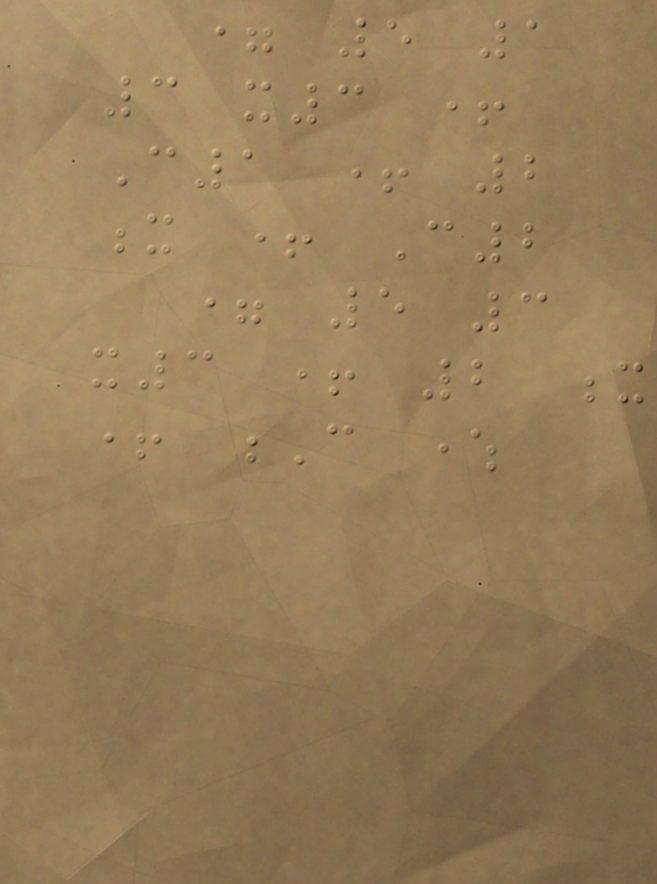= 5 1
3 x3 +
C1 + 2
x + C2
= 5 3
x3 + 2 x
+ C where
